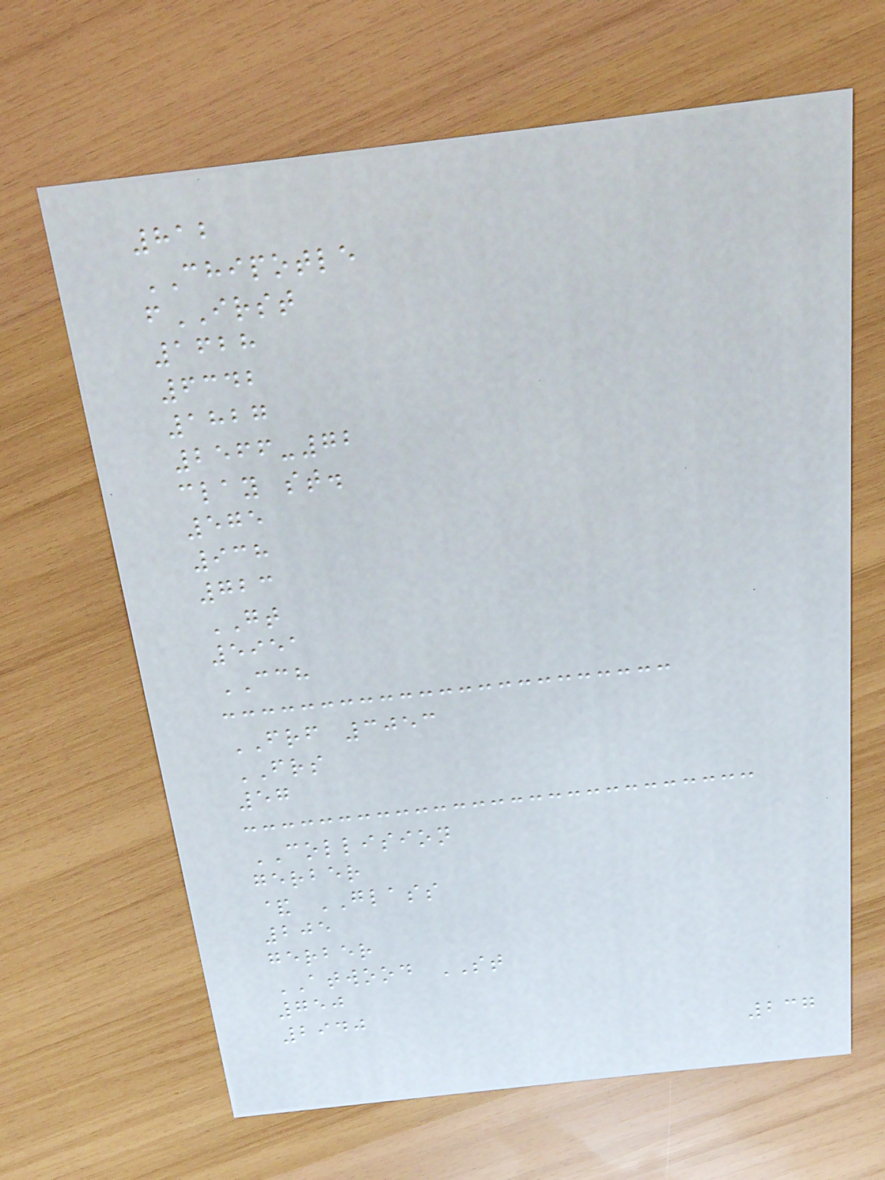812
CHIPOTLE
fIRST
1628
6342
1827
2566-72
clay st.
575
938
723
GT
5951
CCH
FRF 3053
FRS
57
COLLISION
gerber
& GLASS
205
gerber
ATWOOD ST
750
2940
237
